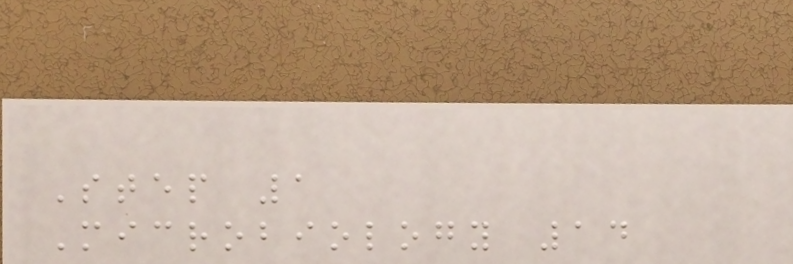Step 1
Microbiology 14
